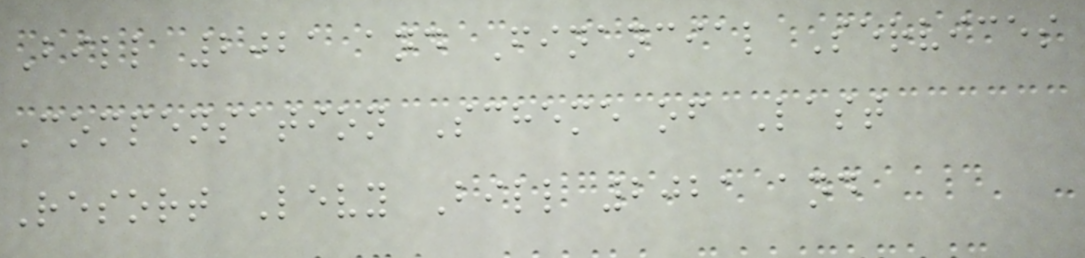Bill 2021 and Financial Services
Compensation Scheme of Last
Resort Levy Bill 2021 and
